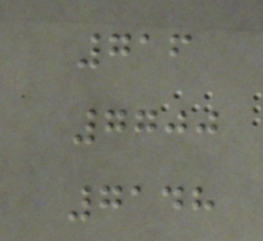716
7700
7148
